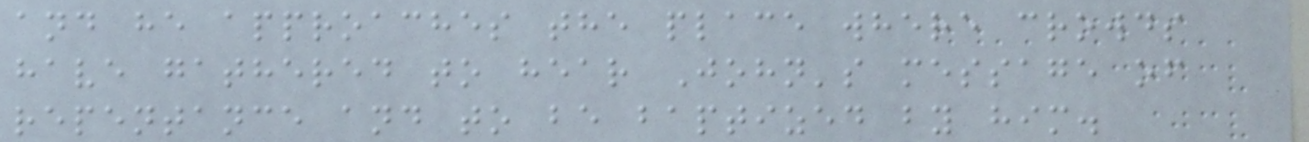and he approaches the place where crowds
have gathered to hear John's message of
repentance and to be baptized by him.
